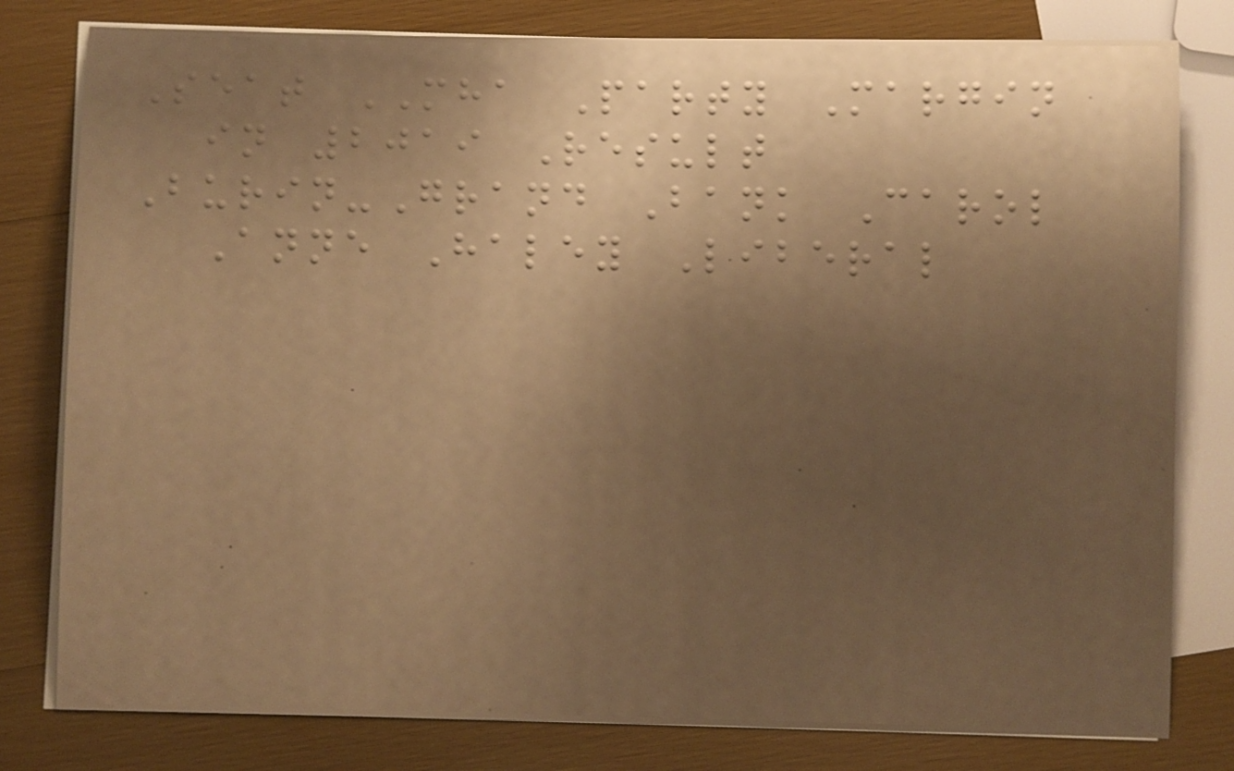Seat MHA Party Margin
in 2019 Result
Burin-Grand Bank Carol
Anne Haley Liberal
